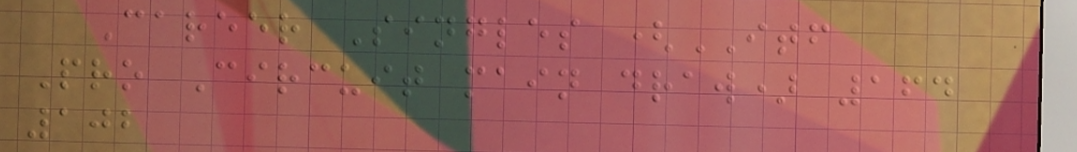Career Singles (ITF
Pro Circuit main draw) 164
102
